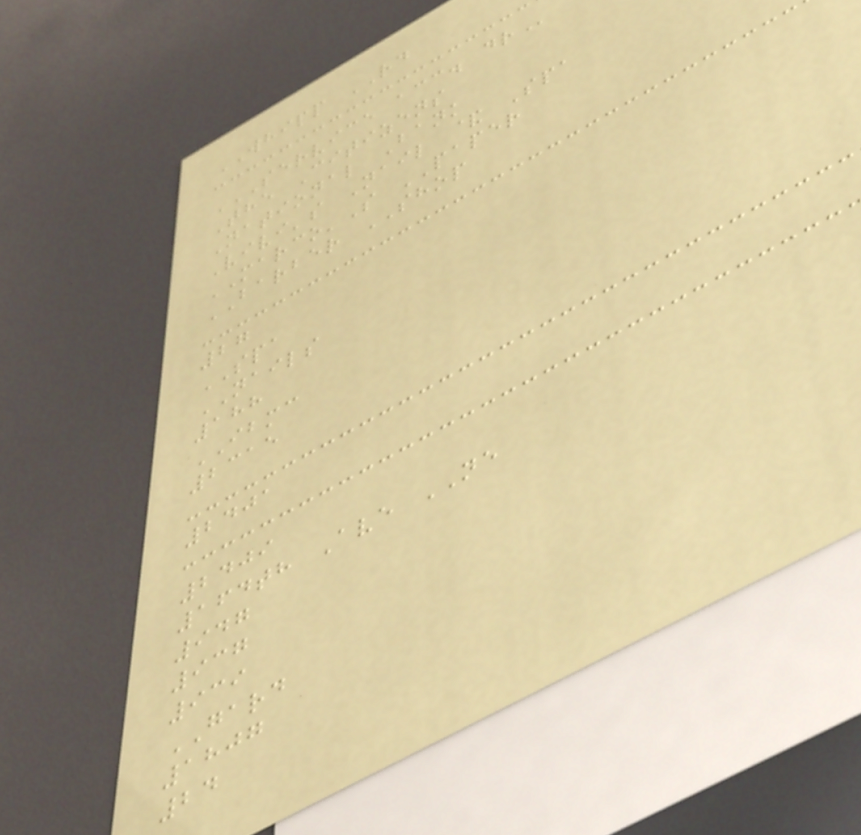WHIPP RD
SERVICE ACC. DR
The Citizens
National Bank
Vivi's Nail & Spa
MARCO'S PAPER
BARBER SHOP
27
SPA
NAILS
188
IBMC
2315
2401
2409
164th Ave NE
947
937
939
GARD
1807
24
